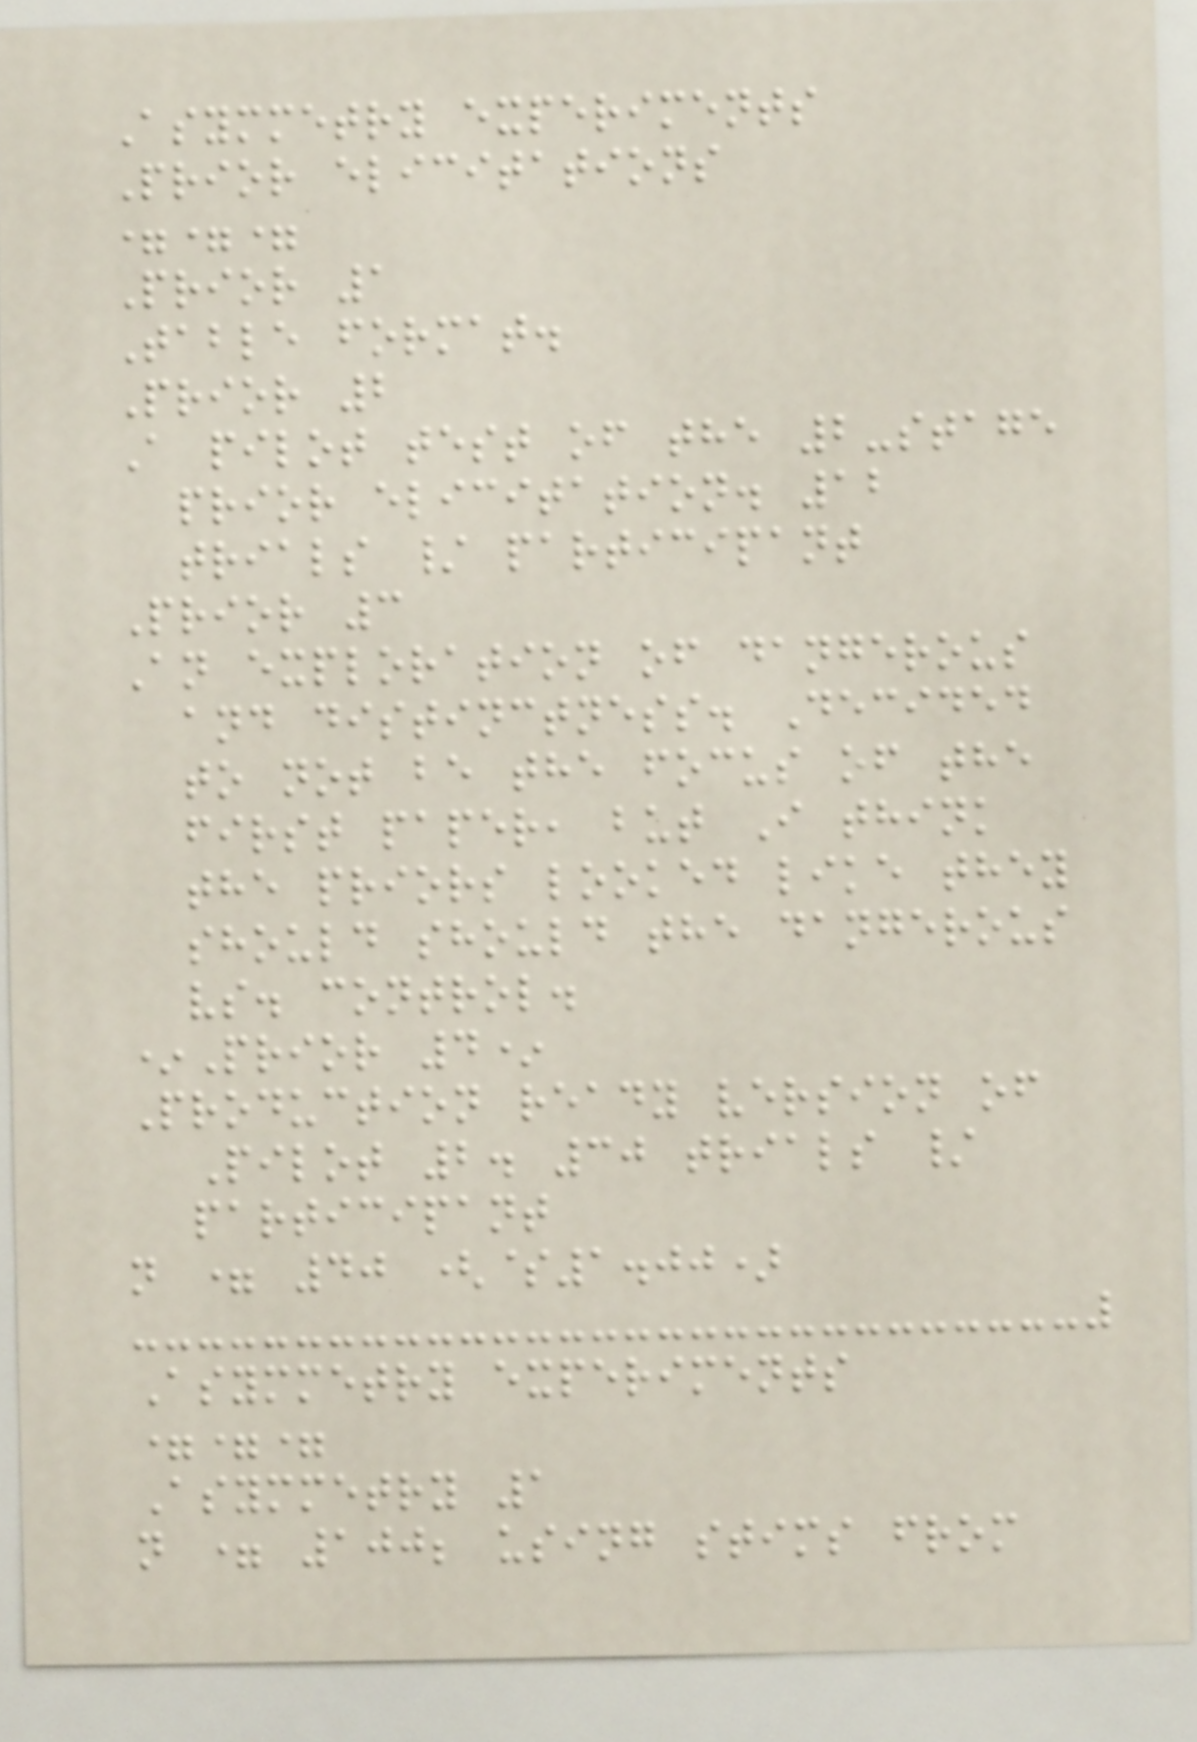Asymmetry experiments
Prior elicitations
===
Prior 1
Table format.
Prior 2
A pilot test of the 2-stage
prior elicitation. 12
trials / participant
Prior 3
An exploration of dangerous
and distinctness. Decided
to not be the focus of the
first paper, but I think
the priors looked like they
should should the dangerous
vs. control.
*Prior 4*
Production ready version of
Pilot 2. 30 trials /
participant
n = 40 ($1.00)
Asymmetry experiments
===
Asymmetry 1
n = 100; using stims from
